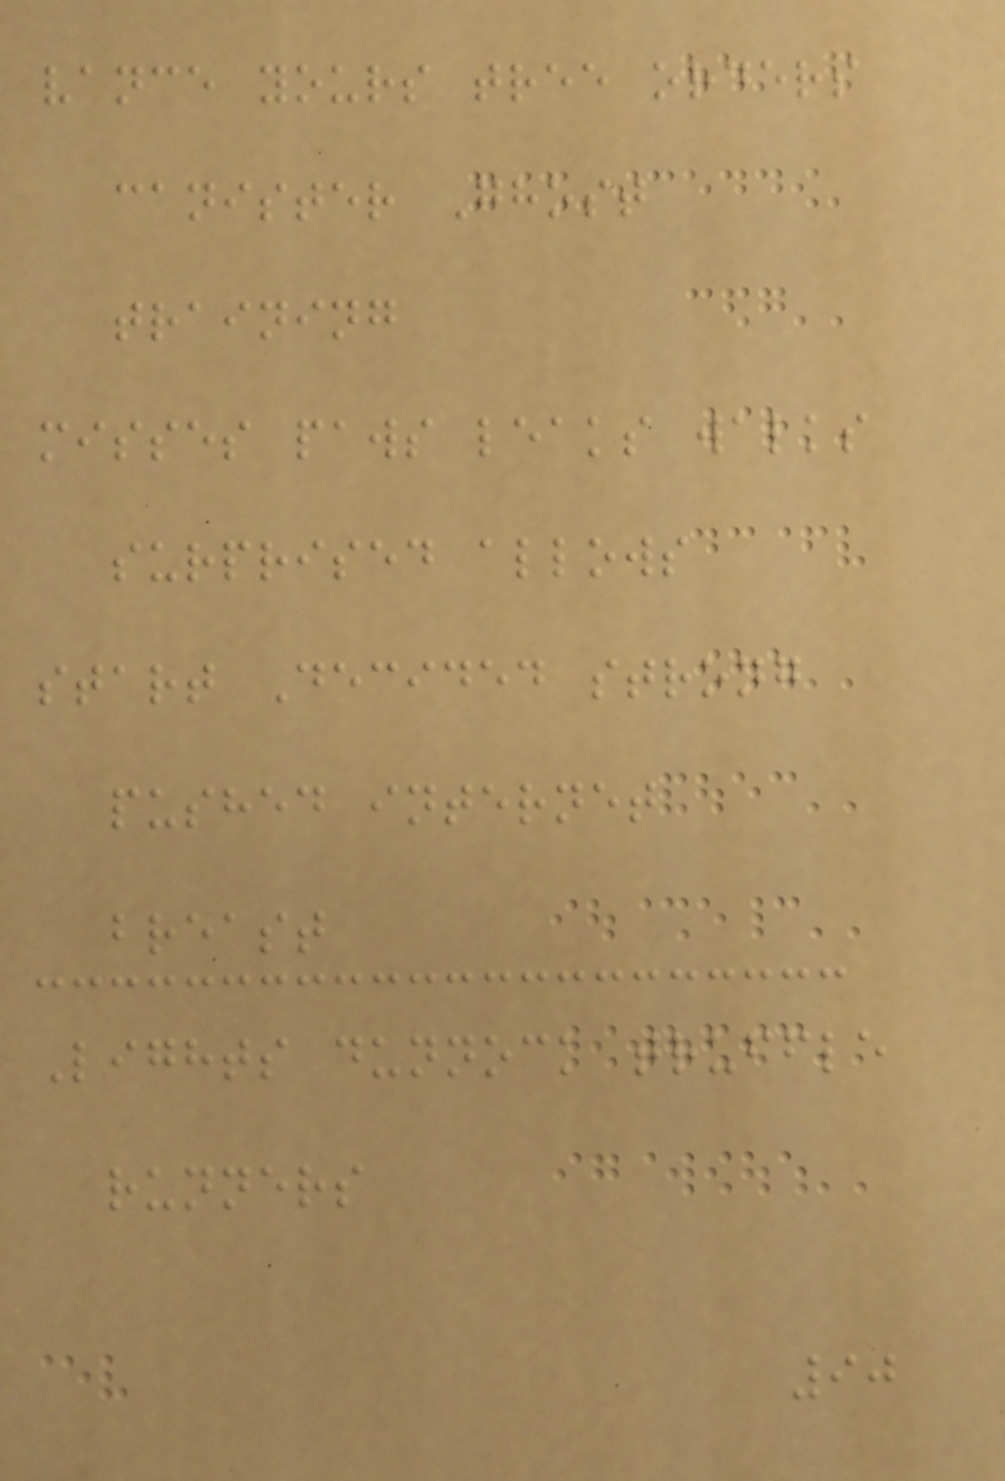vance yours tree orders
canister Ghost
training
misses paws leaks walks
surprised allows
start Decided strong
pushed internet
breast
Lights dunnock truffle
runners
90
